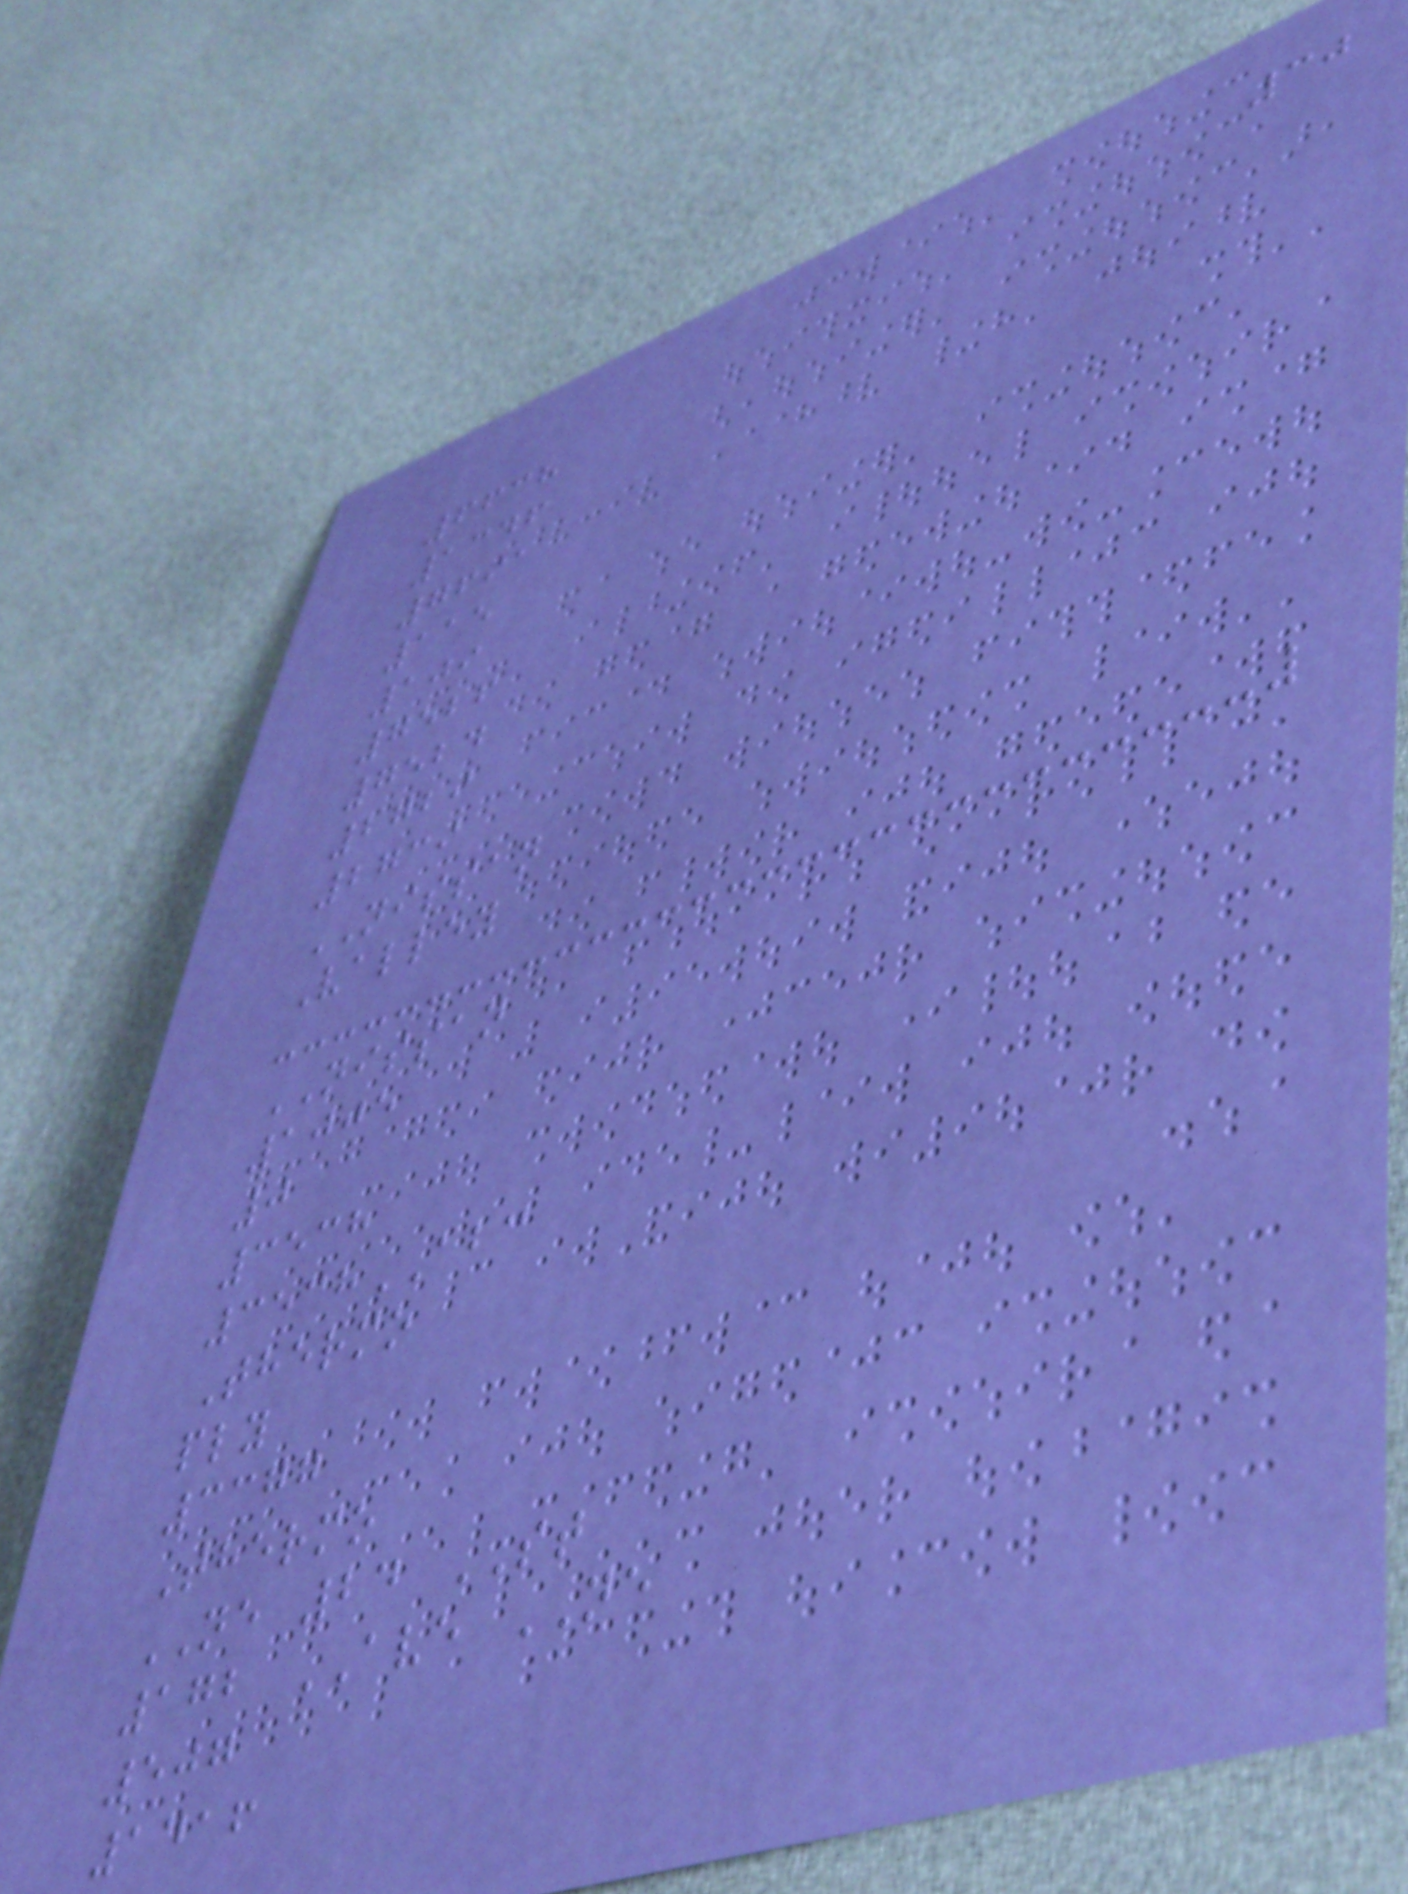30
6638
1346
7691
115
109
7526
7524
2729
2739
NISSAN
Valley
NISSAN
1005
0
3538
3538ABC
Thermo
ply
3377
Thermo
NE 24 ST
172 AVE NE
507
1416
